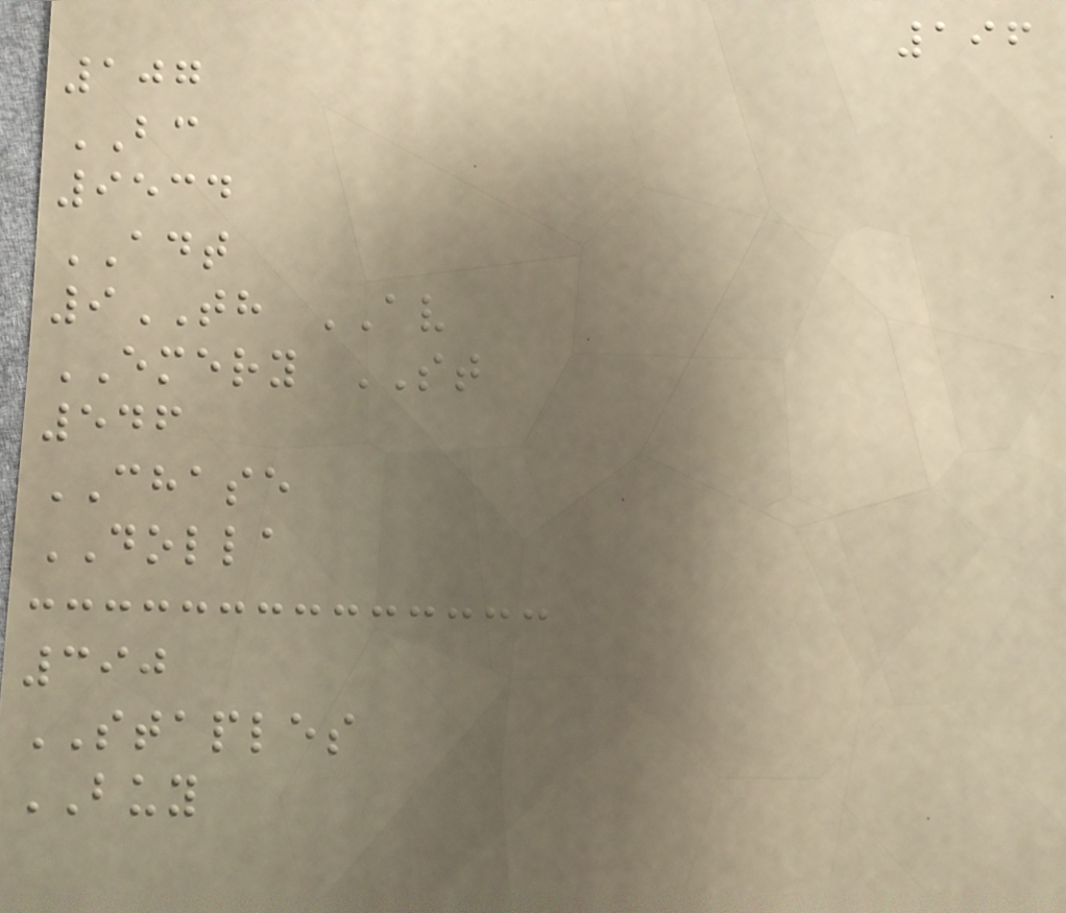196
107
BC
9534
ADT
9TH AV
EMERY ST
546
CHASE
DOLLA
390
STAPLES
BUY
